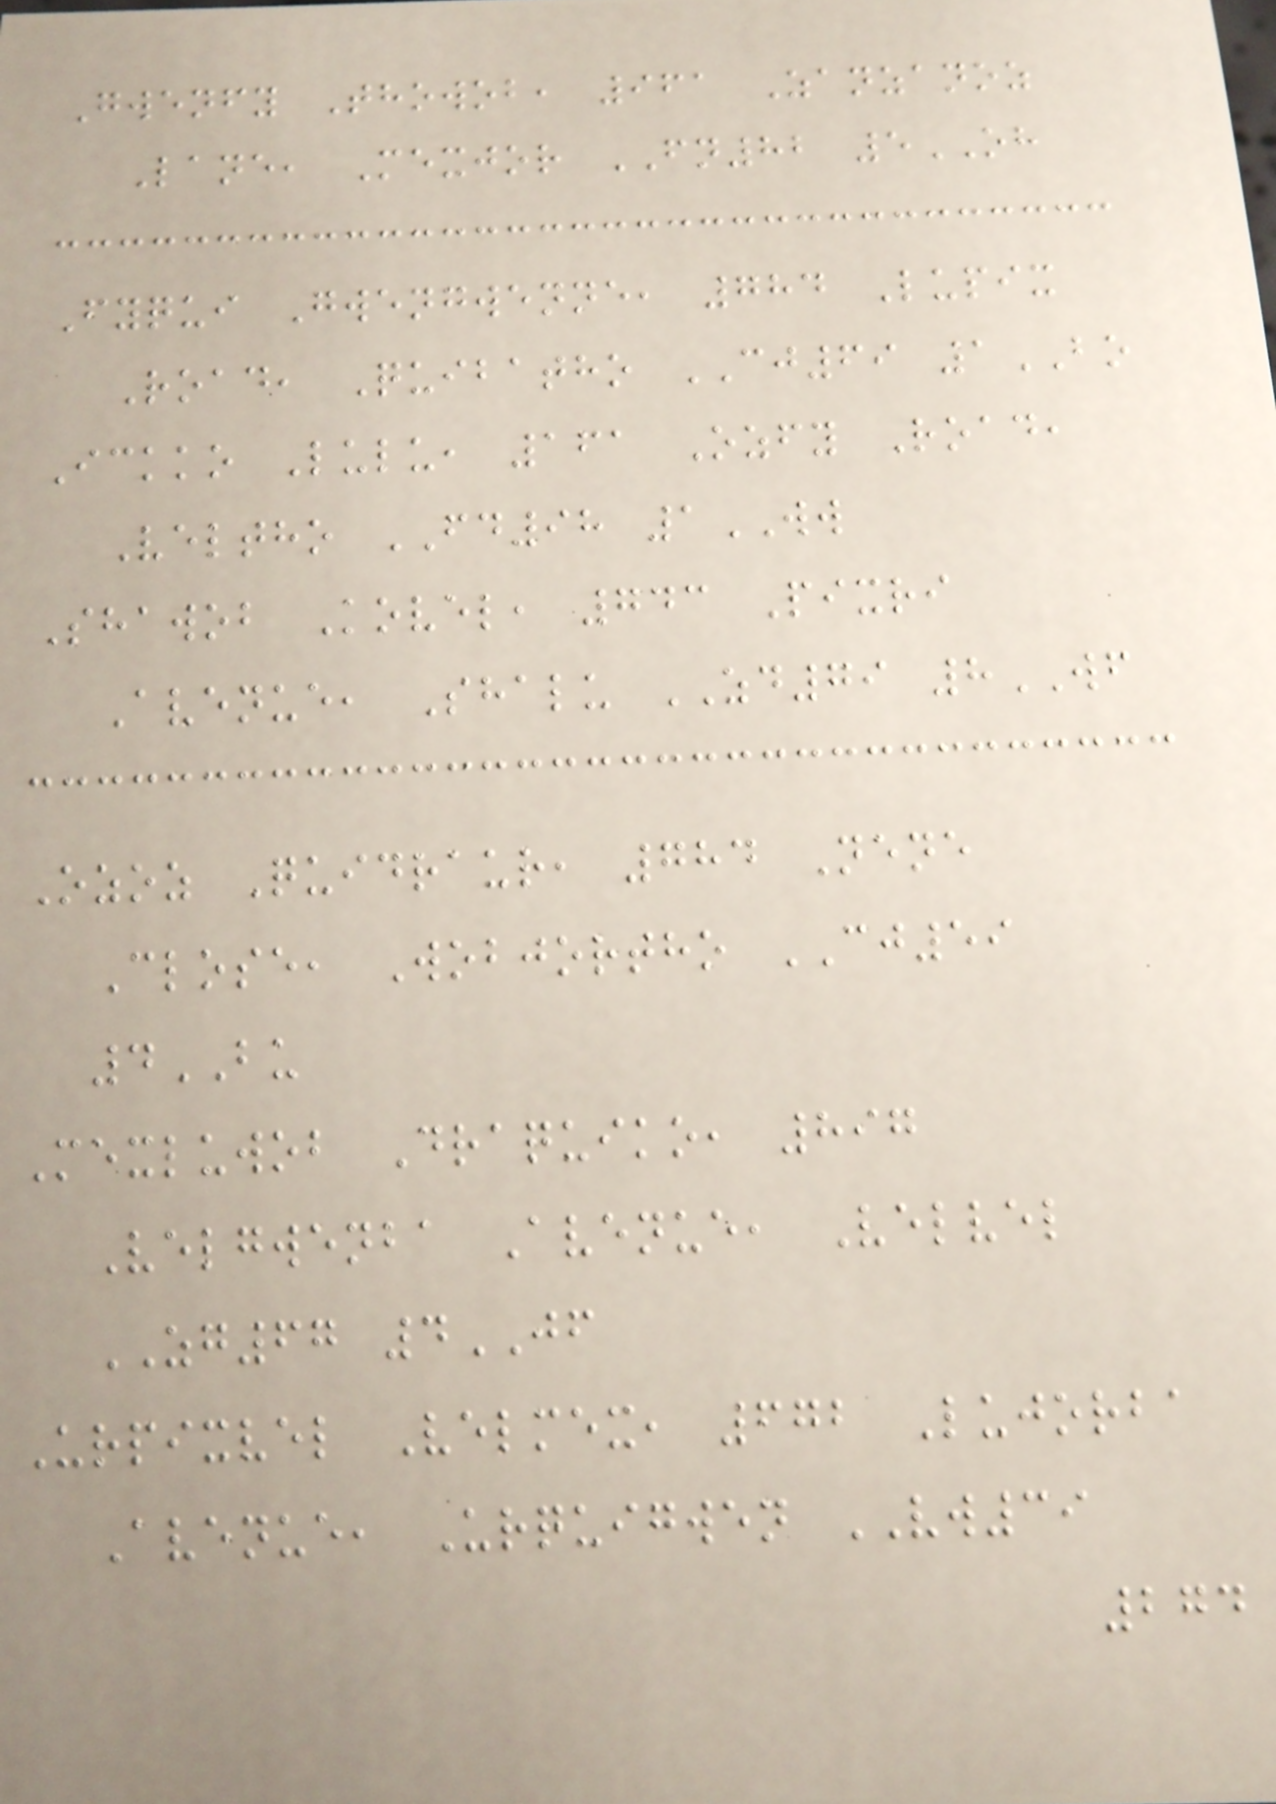Gwenfy Thowob, 961 Zanzanoz
Lane, Mexjor FN82 5OH
Fyqui Gwengwenne, 784 Lupix
Road, Quibatho CJ69 1BO
Ickko Lulu, 161 Ozfy Road,
Veltho FD98 1WW
Shawob Kovel, 743 Pixri
Avenue, Shalu ZD79 8WF
Ozoz Quidraur, 784 Nene
Close, Wobjortho CJ59
4BU
Mexluwob Draquiko, 897
Velgwenba Avenue, Velvel
ZG67 4JF
Urpixvel Velmex, 672 Lujorba
Avenue, Urquigwen VW39
274
